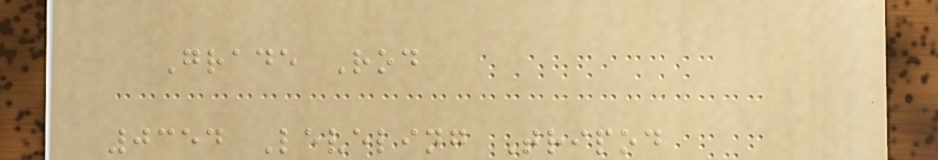Grade Rod
0354 Leveling Tripod
